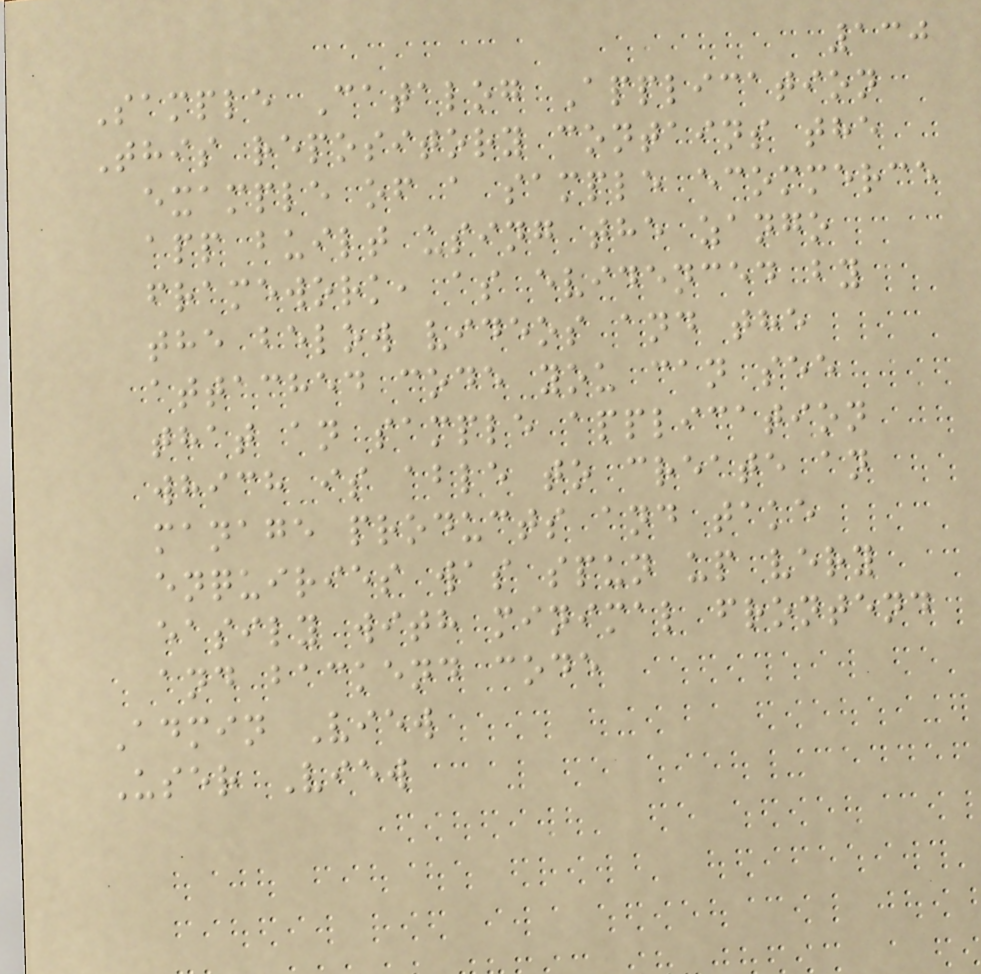130
Sample Catalog Application
This repository contains the
example of a sample ecommerce
app built using the zango
framework, as evidenced by
the below videos and the
attached code you can see
that an sample application
which is able to create an
manage products and take
enquiries was spun up very
easily with minimal frontend
and backend code
Admin View
User View
